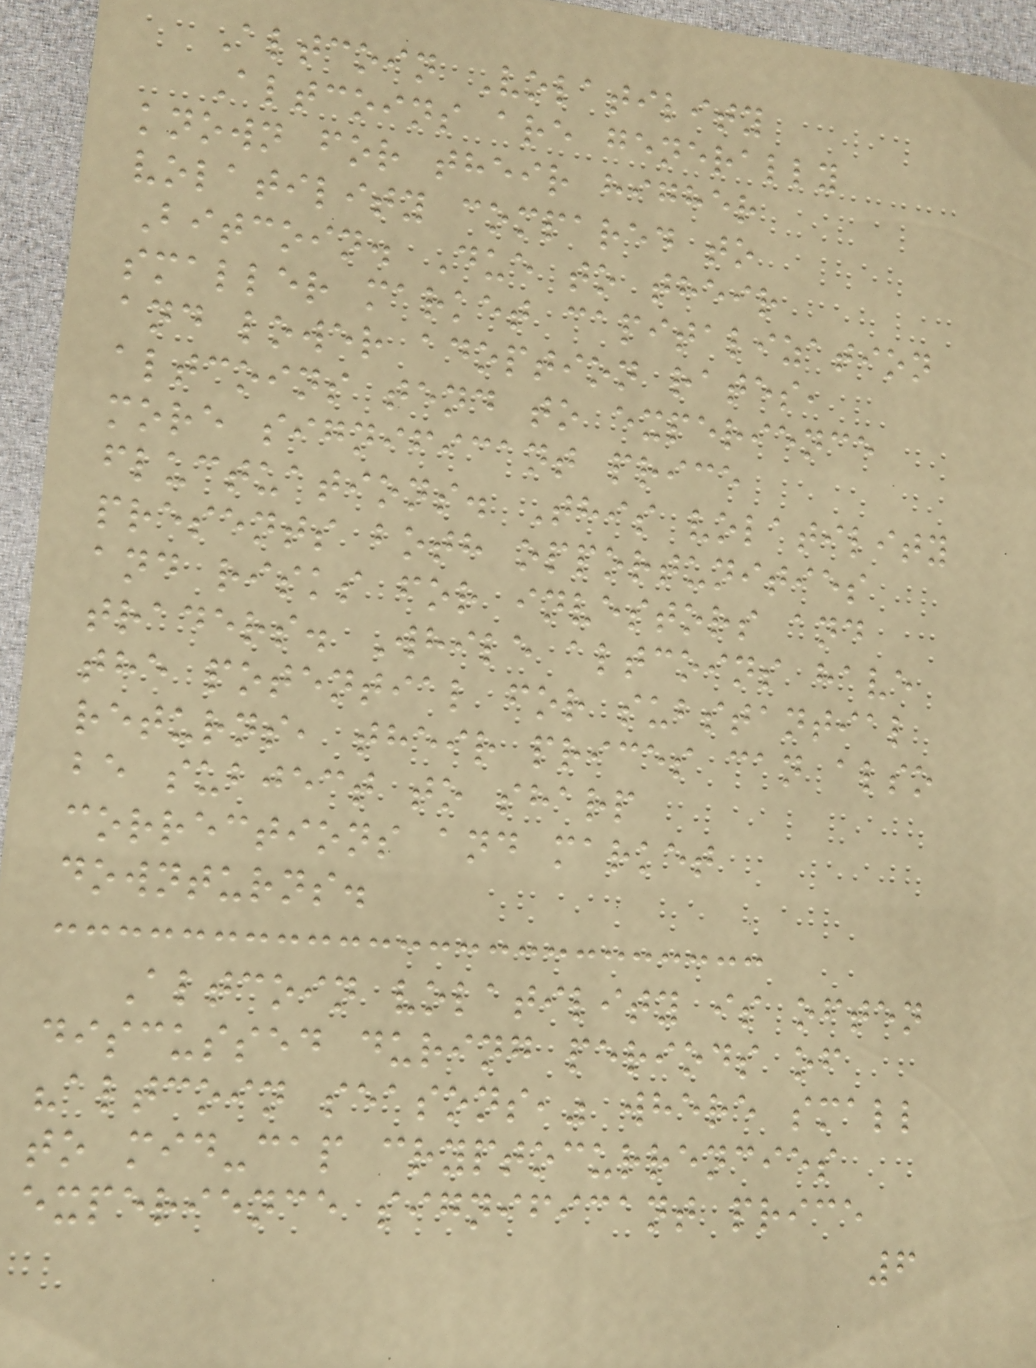Altcoin Volatility
Altcoins are generally
known for their higher
volatility compared to
Bitcoin. Due to their
smaller market capitalization
and lower adoption rates,
altcoins tend to experience
more significant price
fluctuations. This volatility
presents both opportunities
and risks for investors and
traders. While altcoins have
the potential for substantial
returns, their prices can also
be subject to sharp
corrections and market
downturns.
Altcoin volatility is often
discussed during periods of
"altcoin seasons," where small
to mid-cap cryptocurrencies
experience significant price
6
